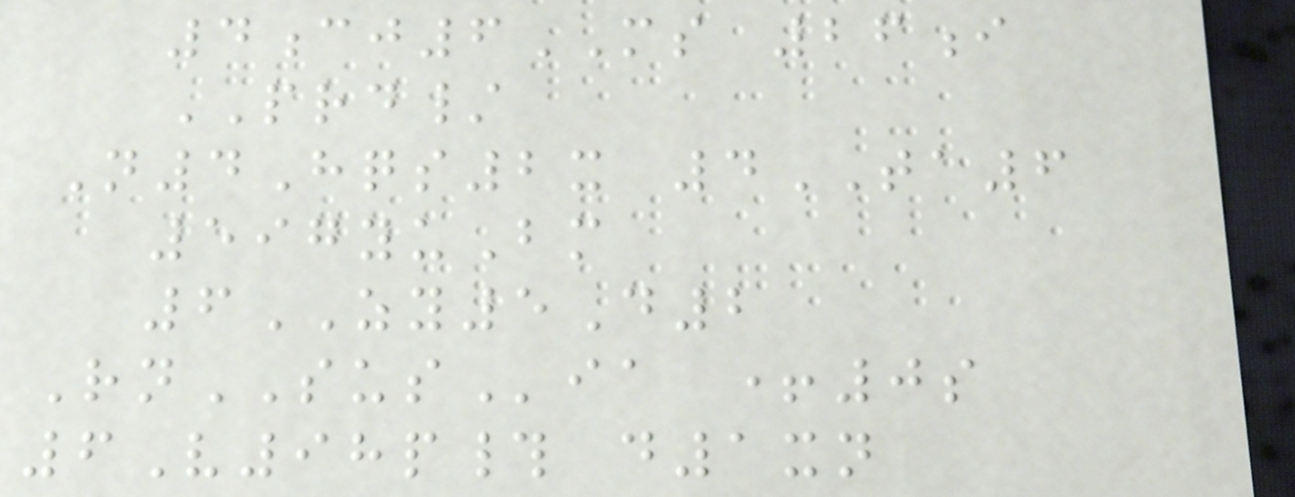4cj6MS 26i
PRD/
N4Hqs2x 4TA6
597yuBm
6ZY5D2
RnSUSia +0s
6V98p# d1xn
